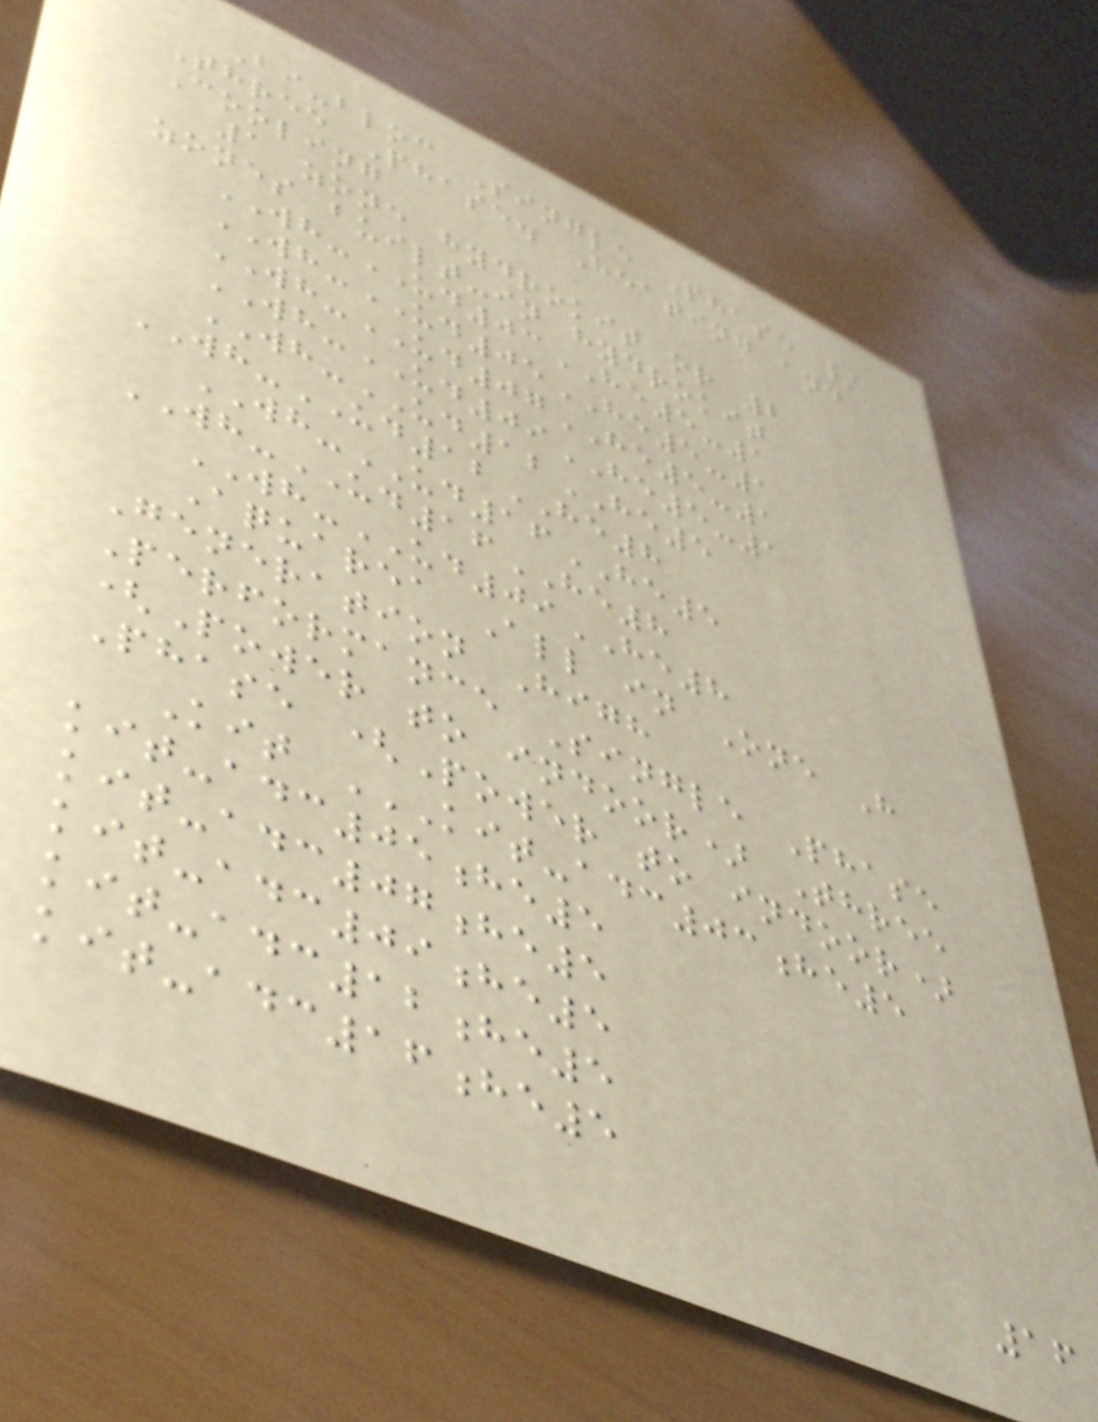Bi-bloc Single Phase /
Three Phase. Heating and
Cooling
1 zone hydrokit or 2
zones built-in hydrokit
WH-UD03HE5-1
WH-UD05HE5-1
WH-UD07HE5-1
WH-UD09HE5-1
WH-UD12HE5
WH-UD12HE8
WH-UD16HE5
WH-UD16HE8
WH-UD09HE8
Aquarea All in One H
Generation High
Performance Single Phase
(Power to indoor) Three
Phase (Power to indoor)
Kit KIT-ADC03HE5
KIT-ADC05HE5
KIT-ADC07HE5
KIT-ADC09HE5
KIT-ADC12HE5
KIT-ADC16HE5
16
